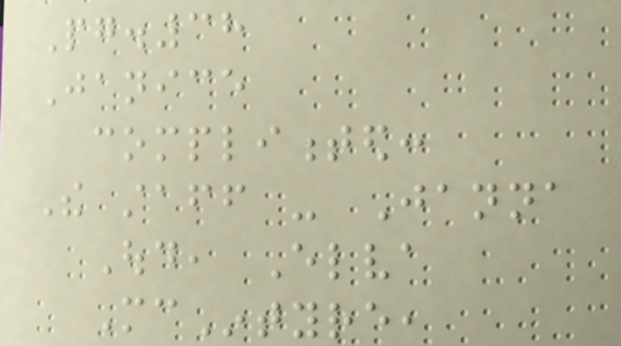Pg.38
Janice
complimented:
The staff - Janna
Oud, Elva
McIntyre,
